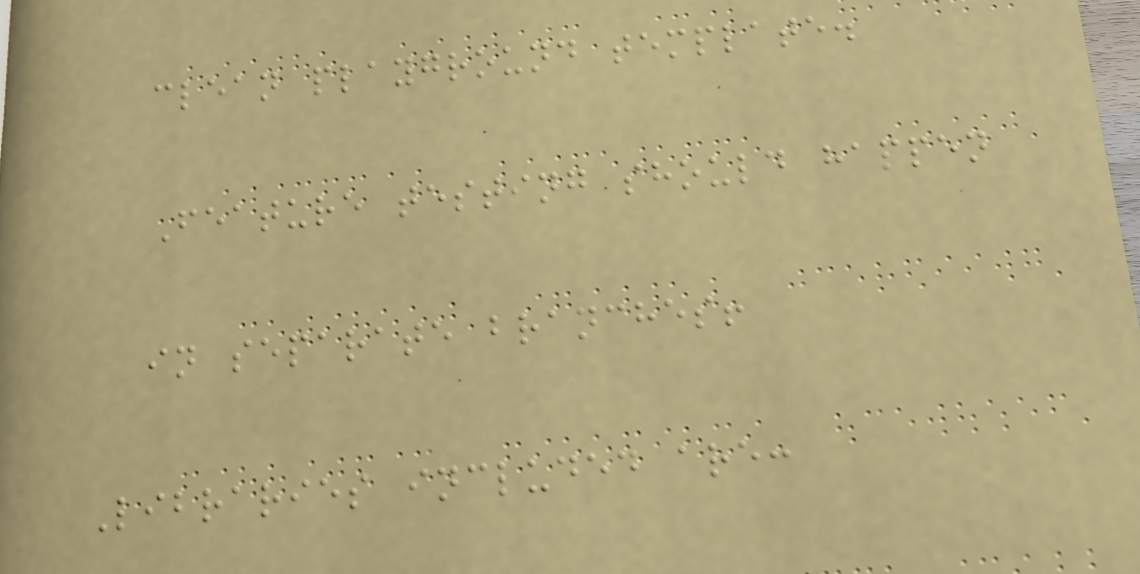clean playground template.
Feature testing should happen
in separate branches!
Libraries included are:
